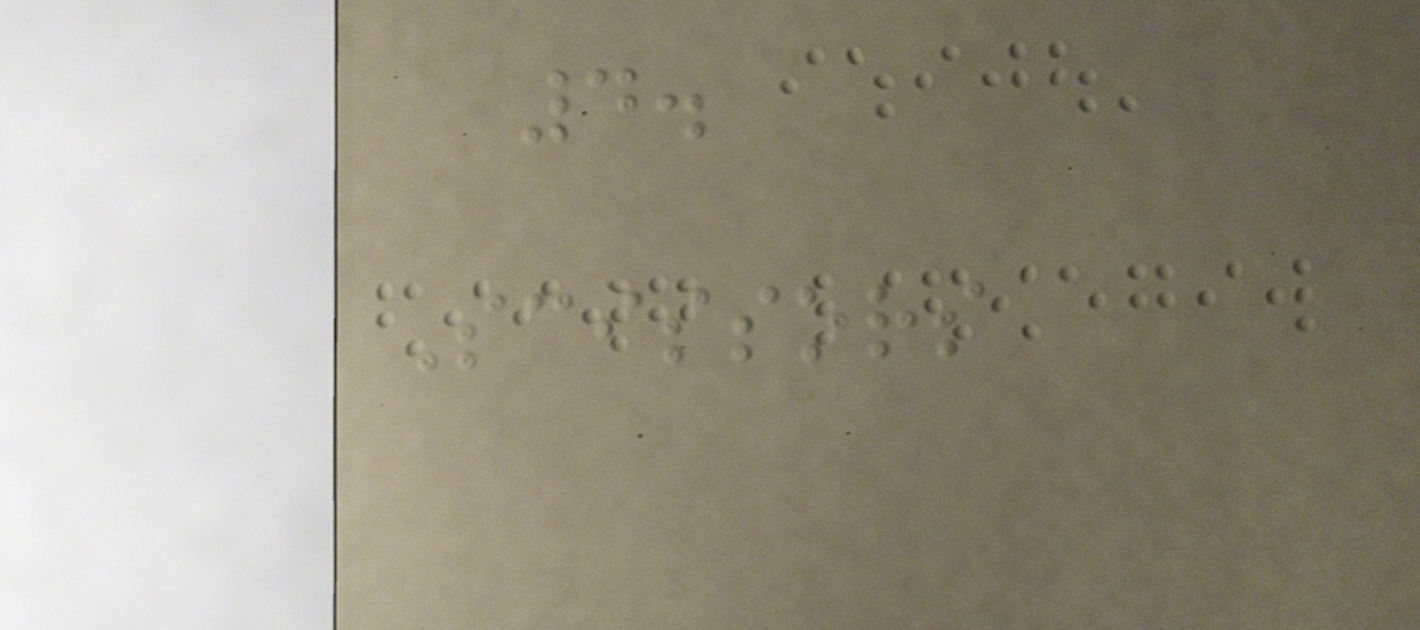4.
Scissors
